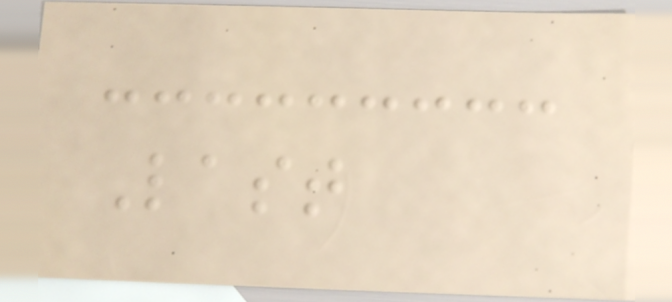Last
